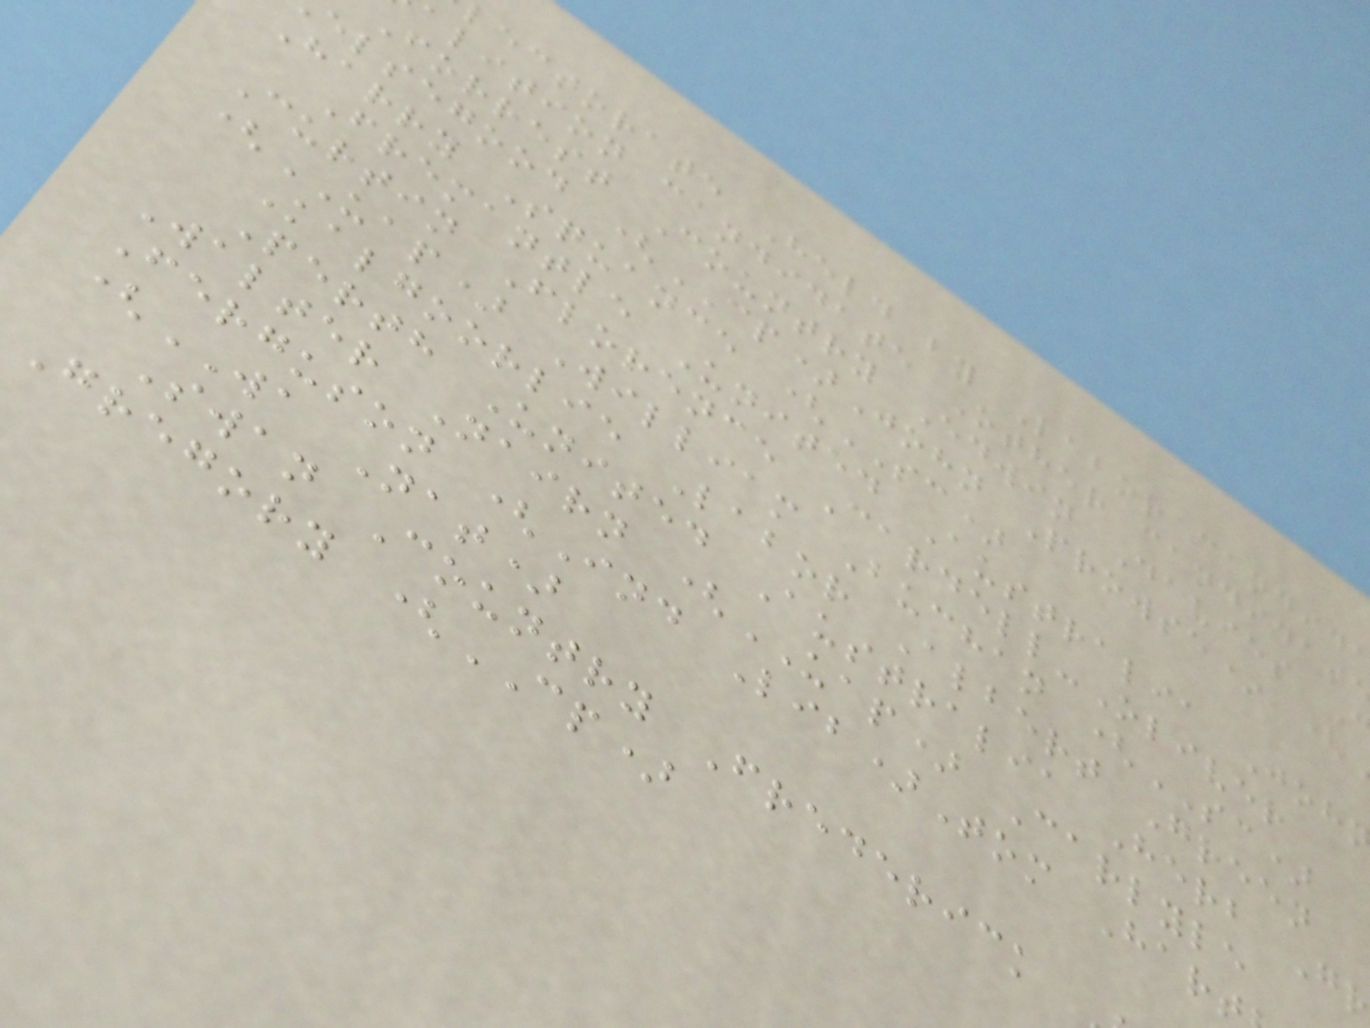lectorate Held by Labor candid
alition candidate Other candidat
Forrest Country Edwin Davies
elsegood (CP)John Prowse* (
Harry Squance (SC)
Fremantle United Australia Joh
Curtin Florence Cardell-Oliver
(UAP) William Buchan (SC)
Kalgoorlie Labor Albert Green
Perth United Australia Herb Gr
Walter Nairn (UAP) Carlyle
Ferguson (Ind Lib)Tom Hart
(WA Nat)
Swan Country Frederick
Gregory (CP)
